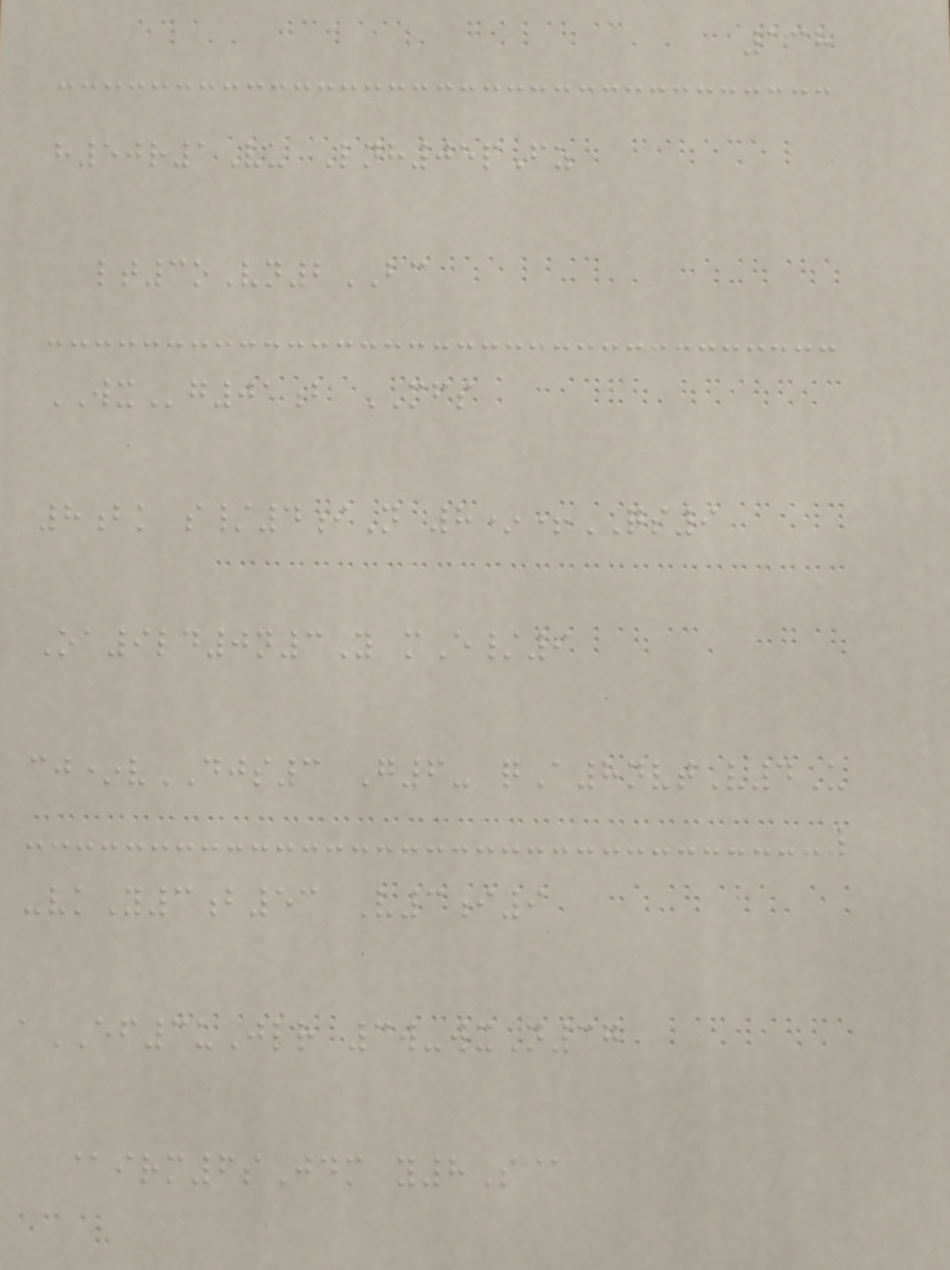138
h50r1Vu Lnh05pFz
lt3oVn2BC
WXg01b MFS
8bk s/4iN 8*+QS9
Oa9ld0n3Y mE/9
cj*vDJS3 G6- qA8nvtV4U
-vkY3b53 V3i9
aEF3uJlr 3w-wxN37
@irm6sJdm y8S@
